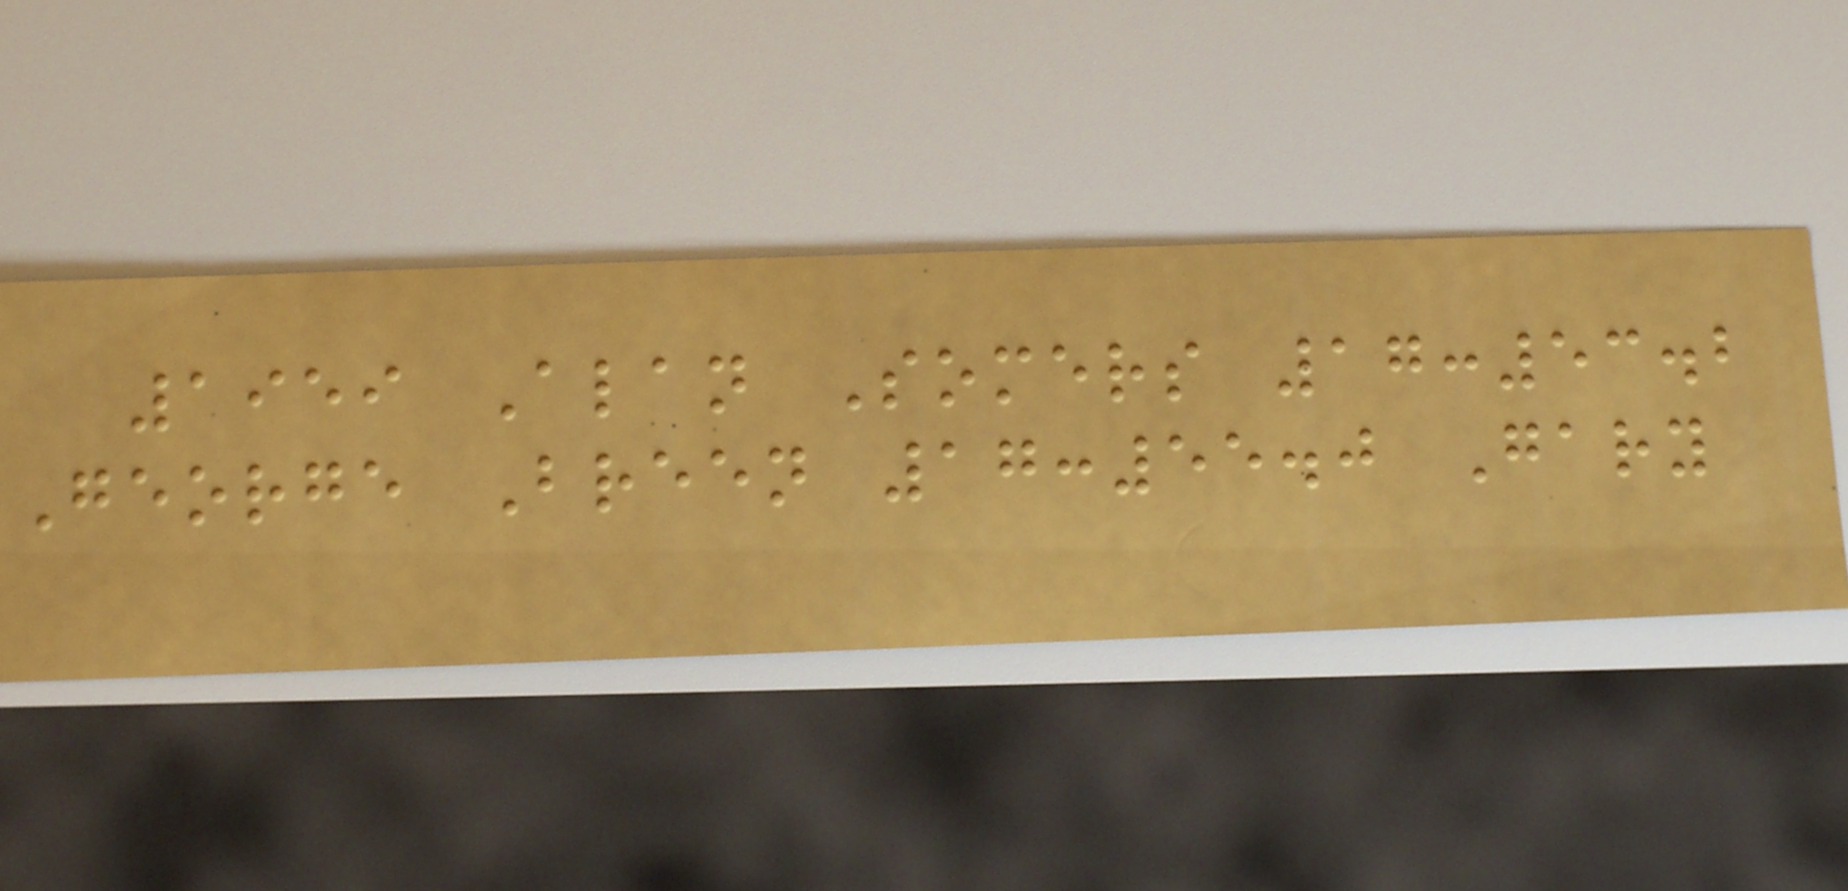1959 Alan Somers 17:53.2
George Breen 17:55.0 Gary
